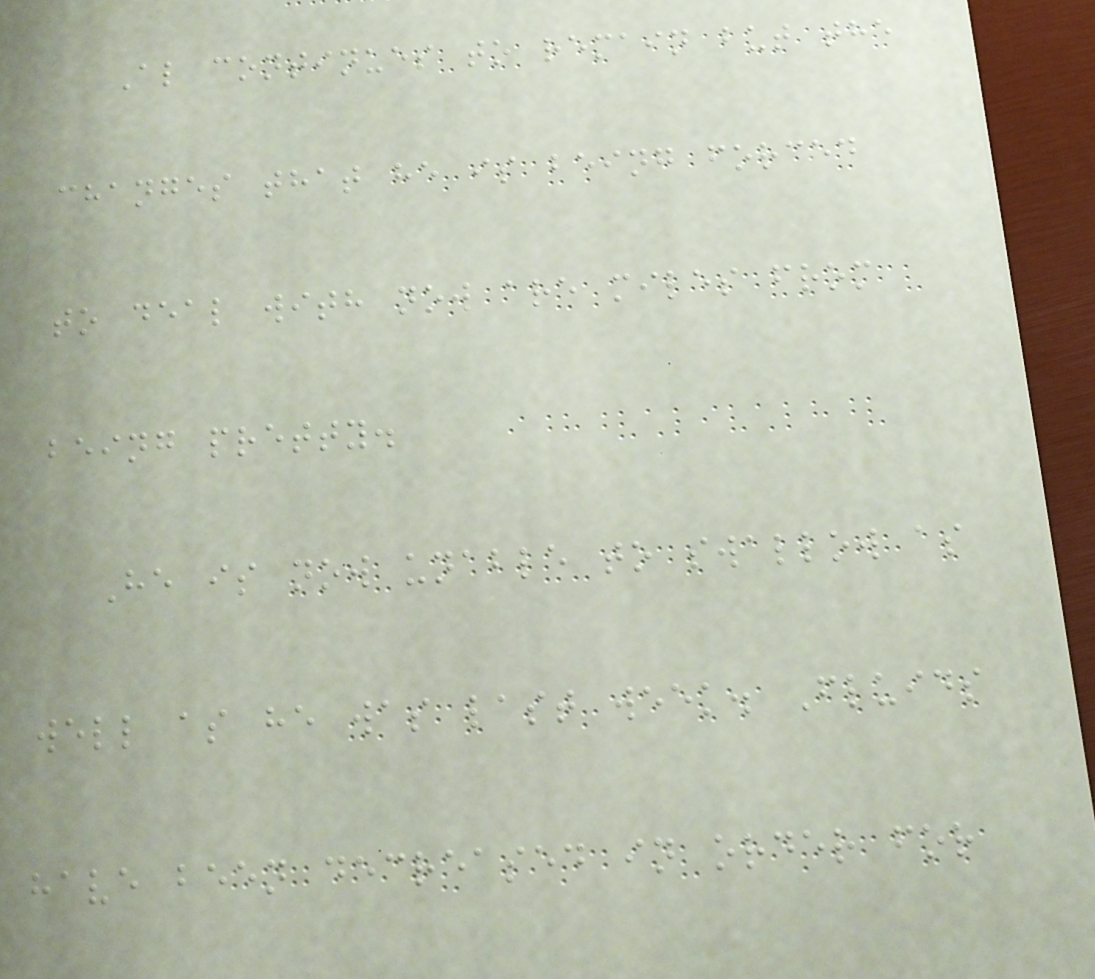Al continues to remain but the
changes that he is being forced
to deal with now are miles from
being pretty.
He is now unable to swallow as
well as he was last week. Fluids
have been decreased in order for
